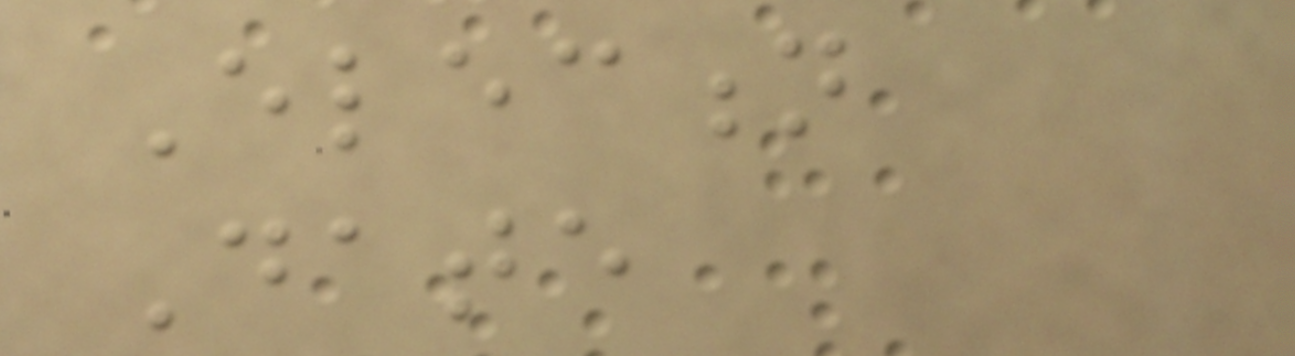Election
Date
